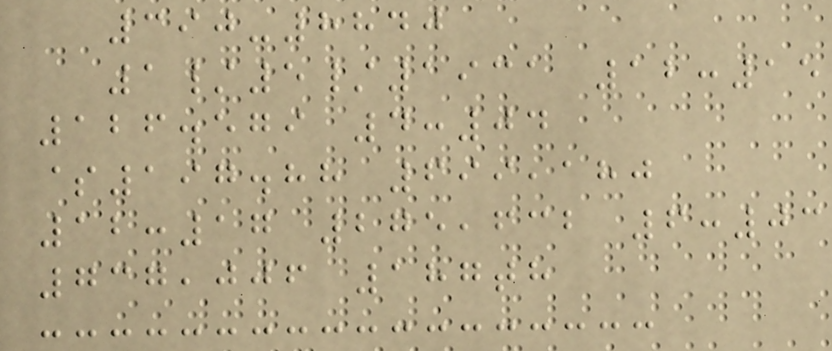390-8840
1/5/1931 12:15
126.579 4:04
$197.88 699,180
12:17 275,632 6:03
737,006 187th
